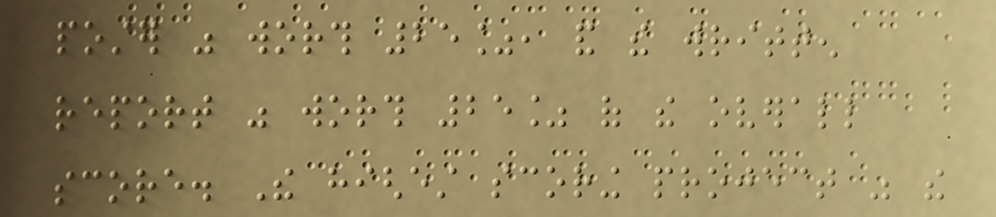poster was worth 25%, and the written
report was worth 25% of the overall
score. The highest scoring project was the
